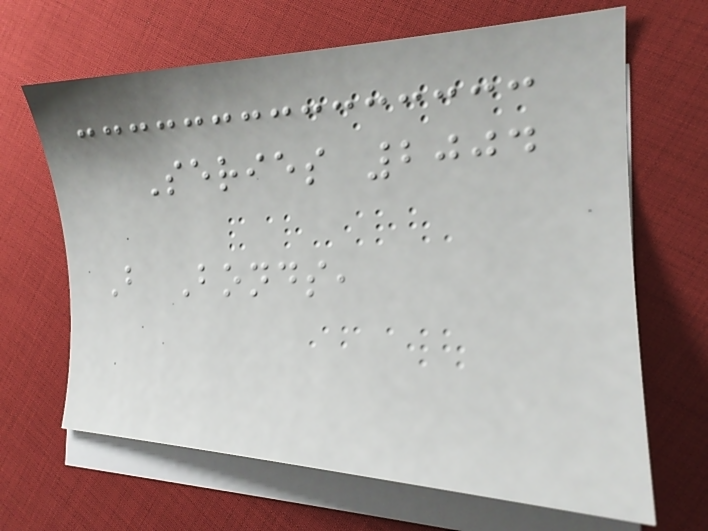Series 2004
B Bonds,
